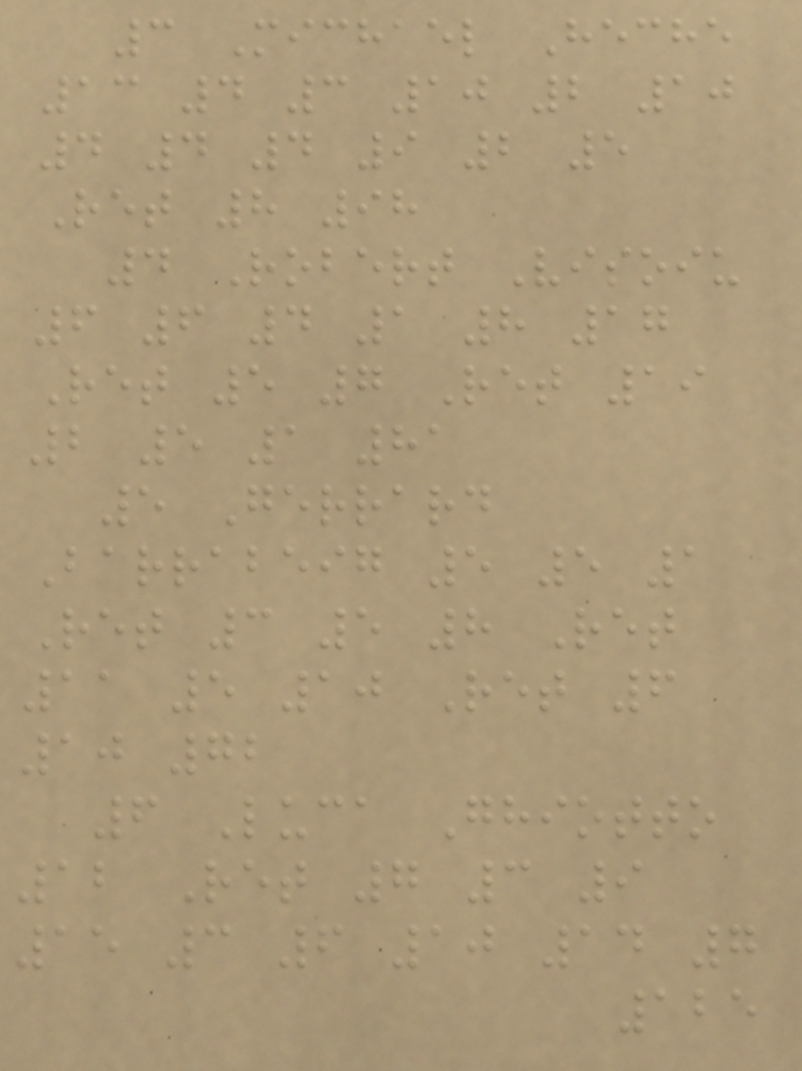3 Michael Heche
13 4 3 10 2 10
4 4 4 9 2 5
Ret 8 98
4 Robert Visoiu
6 6 4 1 8 17
Ret 5 7 Ret 19
2 5 1 81
5 Gerrard
Barrabeig 5 5 1
Ret 3 5 8 Ret
11 5 10 Ret 6
10 72
6 Luca Ghiotto
12 Ret 7 3 9
15 3 6 10 14 7
125
